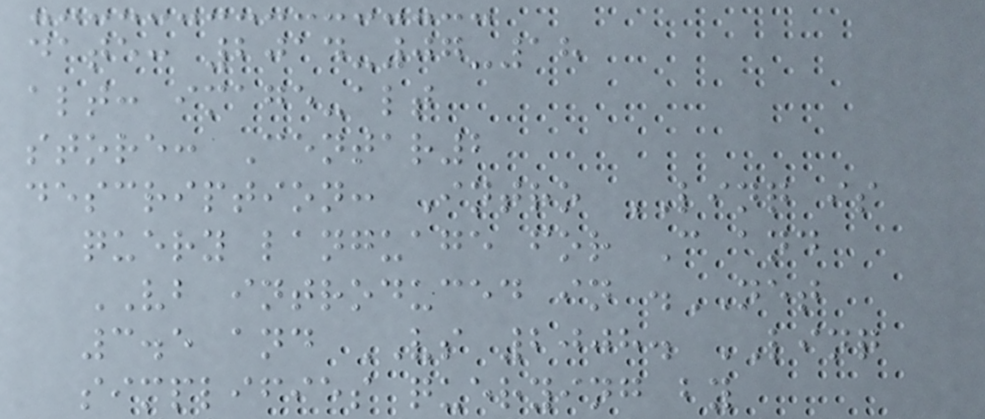date: 2014-07-18
alt: image-alt
store: Centar2
description: Intro LINQ is
query language for C and
VB introduced in .NET
3.5 and VS 2008. LINQ
simplifies querying by
